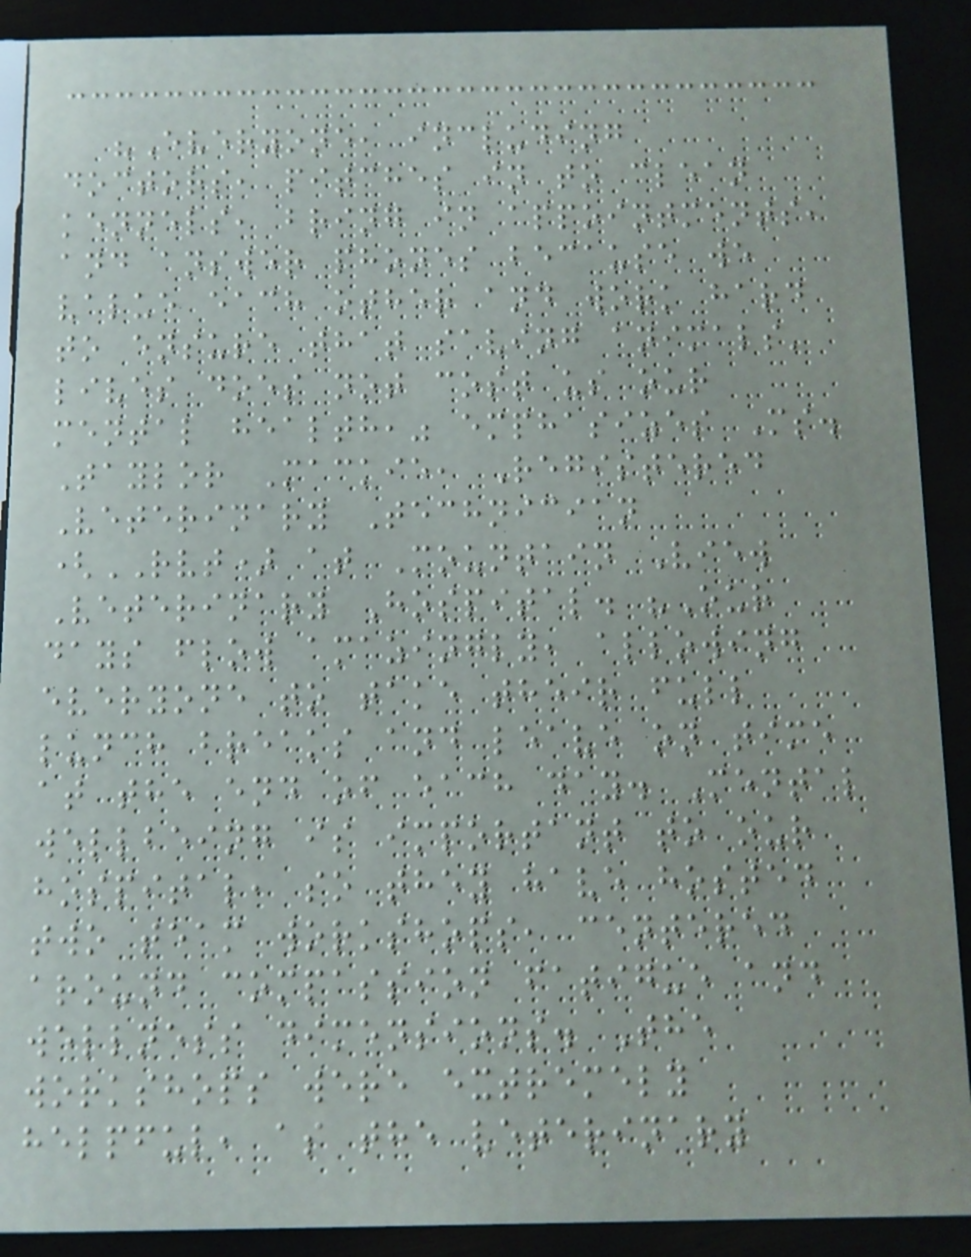"Everyone, including
doctors, pitches in to clean
kennels, bring in appointments,
and answer phones because we
value each other and work hard
to ensure that saving animals'
lives does not cost us our
mental health," emphasizes Ms.
Taylor Mackie, Registered
Veterinary Technician
(RVT) at Mountain View
Veterinary Hospital. "Our
days flow amazingly, allowing
everyone to take their full
lunch breaks and leave on time
at the end of each day. Mental
wellbeing is important to our
hospital, so they have hosted
two team workshops, centered
around compassion fatigue and
wellness dimensions. The
workshops were extremely
helpful, as the veterinary
